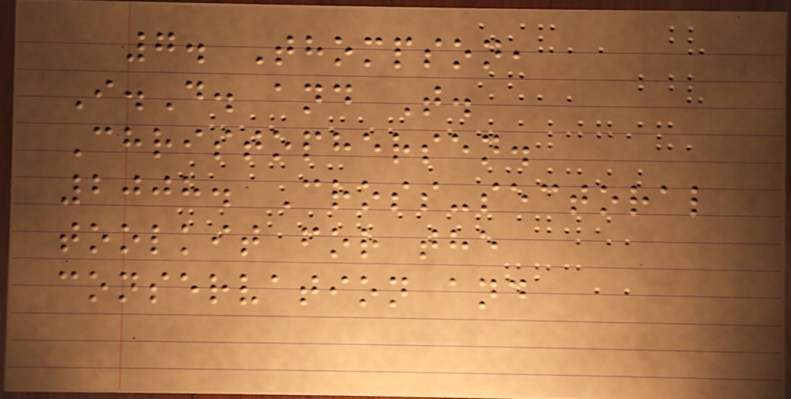7. Thompson,
I.D. and T.
Christophersen.
2008. Cross-sectoral
toolkit for the
conservation and
